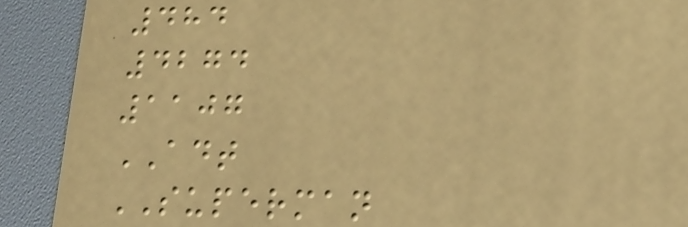484
4274
1107
ADT
SUPERMAN
